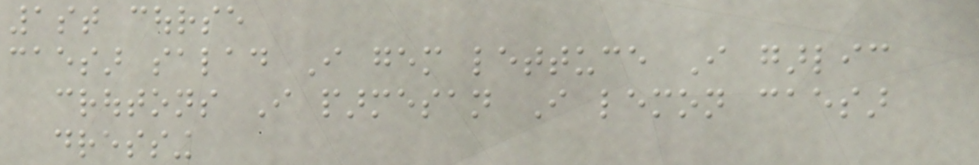1st course
caesar salad I gem lettuce I garlic
croutons I parmesan I lemon caesar
dressing
